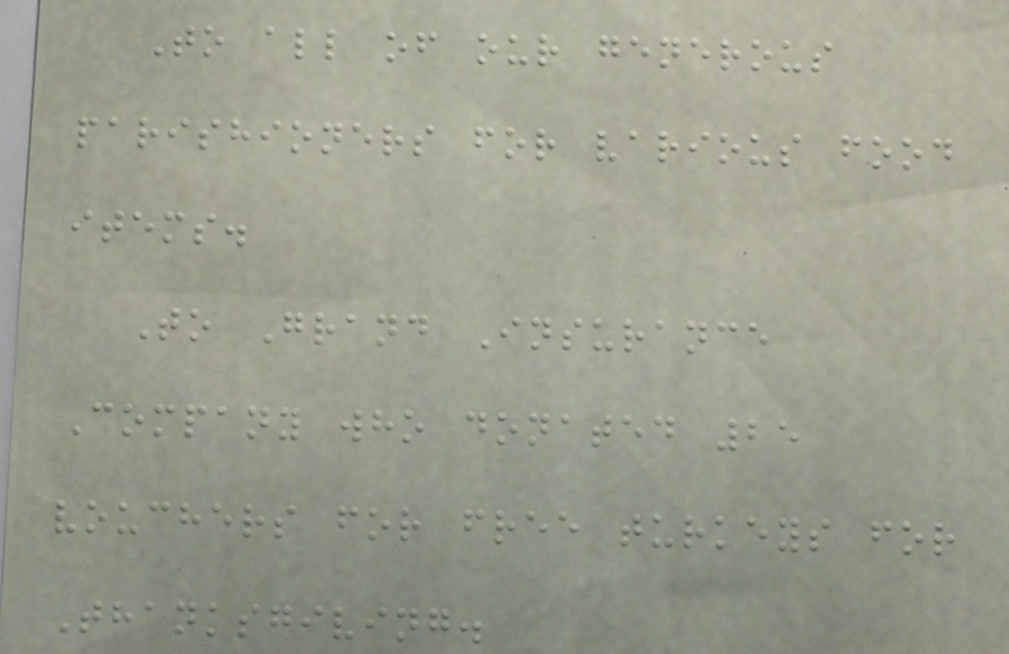To all of our generous
parishioners for various food
items.
To Grand Insurance
Company who donated 25
vouchers for free turkeys for
Thanksgiving.
